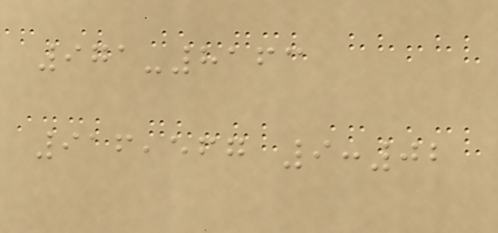971-8163
916,567 9:02
